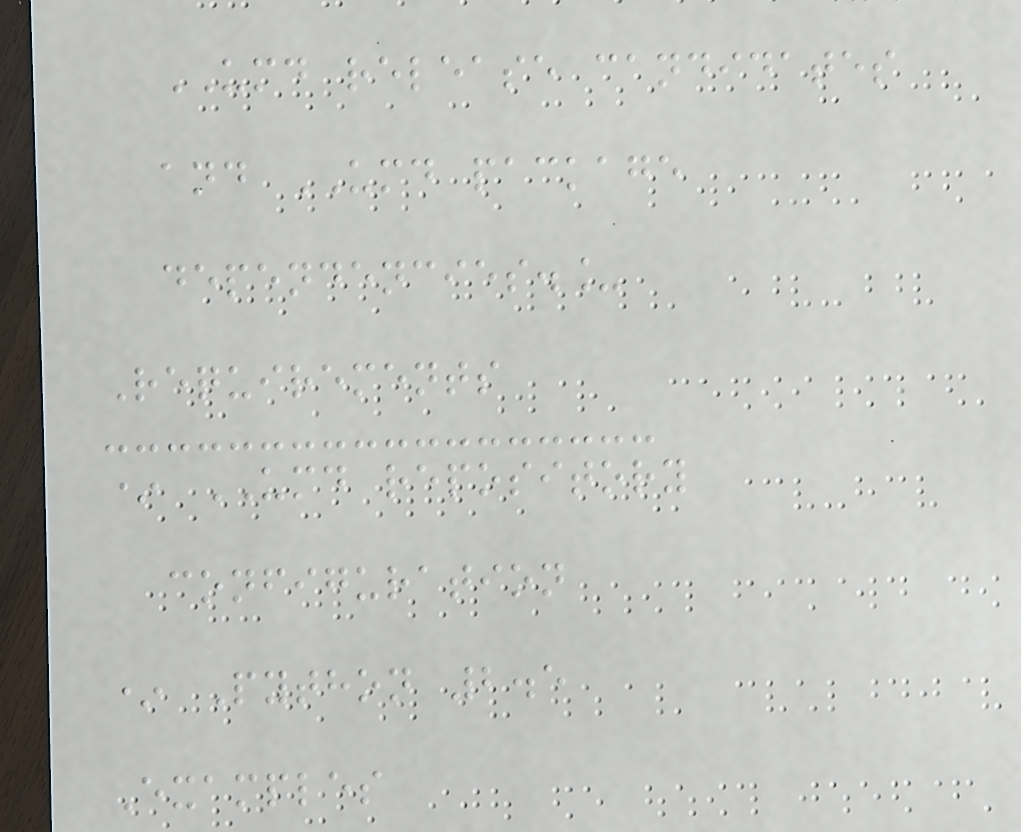UMD release candidates
and UMD package
dependencies._
Requirements
* UMD repository
configuration
* Python 2.5
Examples
